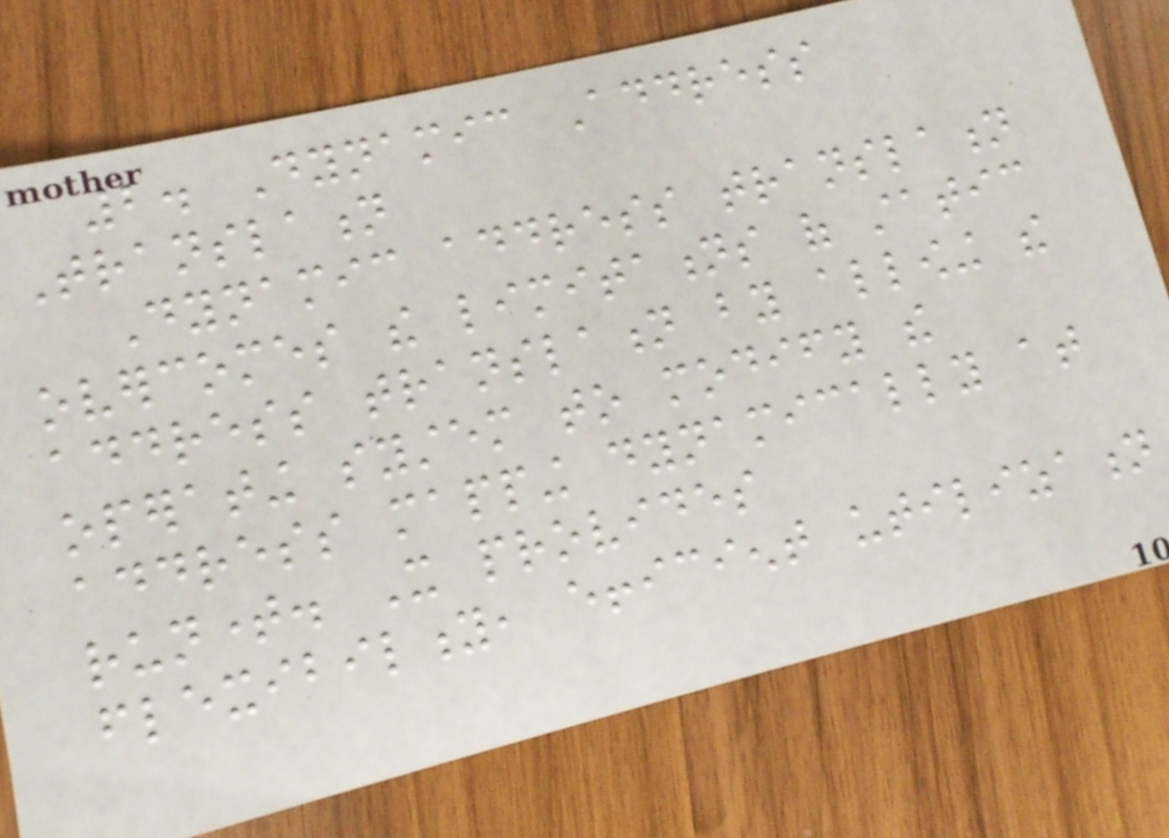2. Dynamic Address
Translation
Dynamic address translation
overcomes the limitations of static
address translation by allowing the
operating system to modify the
address mapping dynamically at
runtime. It provides
flexibility, efficient utilization
